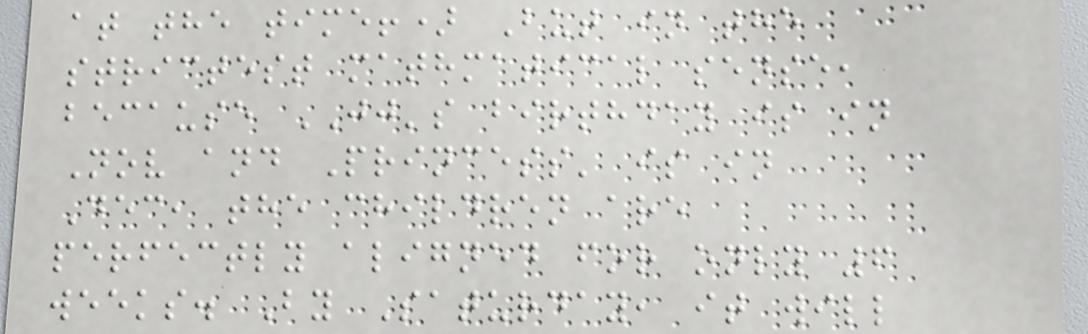at the time!) But in the
strictest mathmatical sense,
because JJ's birthday is in
Nov and Princess' is in
Dec, the children are
perfectly aligned for only 6
weeks. By Saturday, it will
